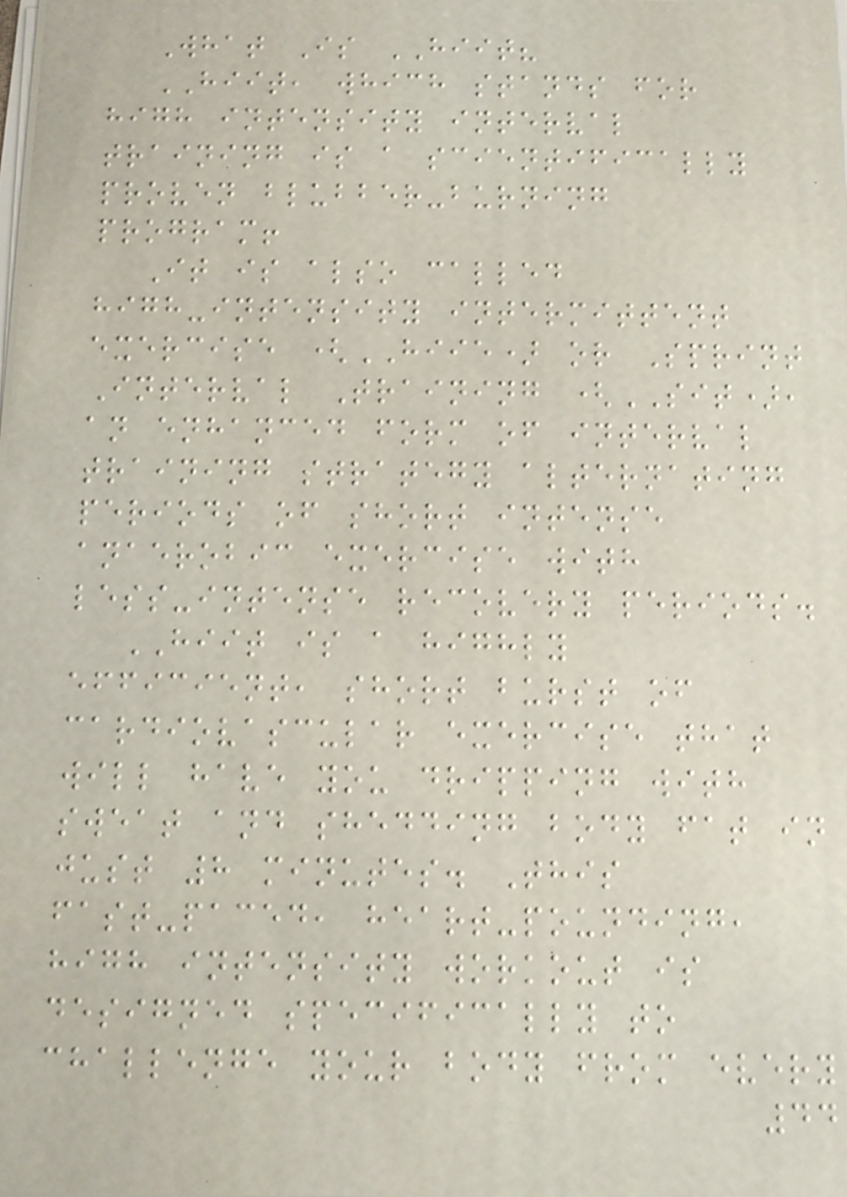What Is HIIT?
HIIT, which stands for
high intensity interval
training is a scientifically
proven blubber-burning
program!
It is also called
high-intensity intermittent
exercise (HIIE) or Sprint
Interval Training (SIT),
an enhanced form of interval
training strategy alternating
periods of short intense
anaerobic exercise with
less-intense recovery periods.
HIIT is a highly
efficient, short burst of
cardiovascular exercise that
will have you dripping with
sweat and shedding body fat in
just 8 minutes. This
fast-paced, heart-pounding,
high intensity workout is
designed specifically to
challenge your body from every
44
